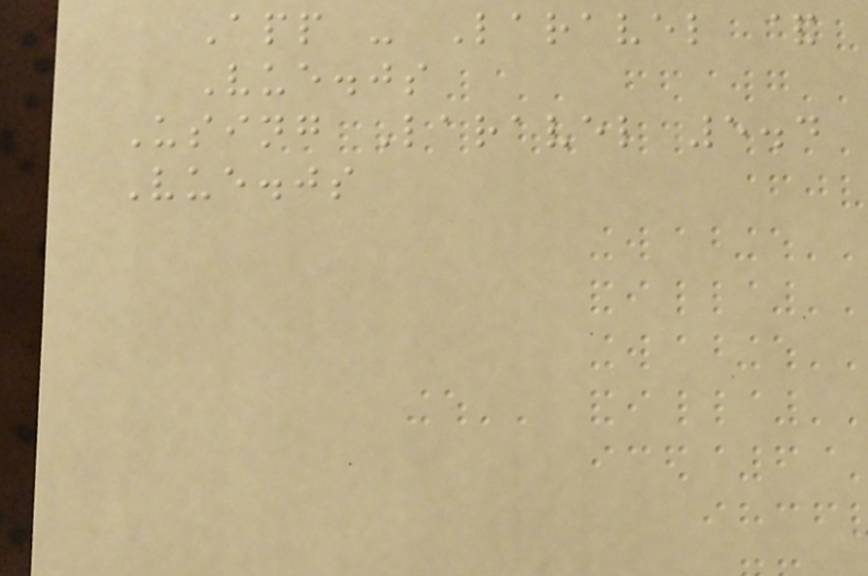App - Laravel &
Vue.js
Using Laravel 5.4
Vue.js
